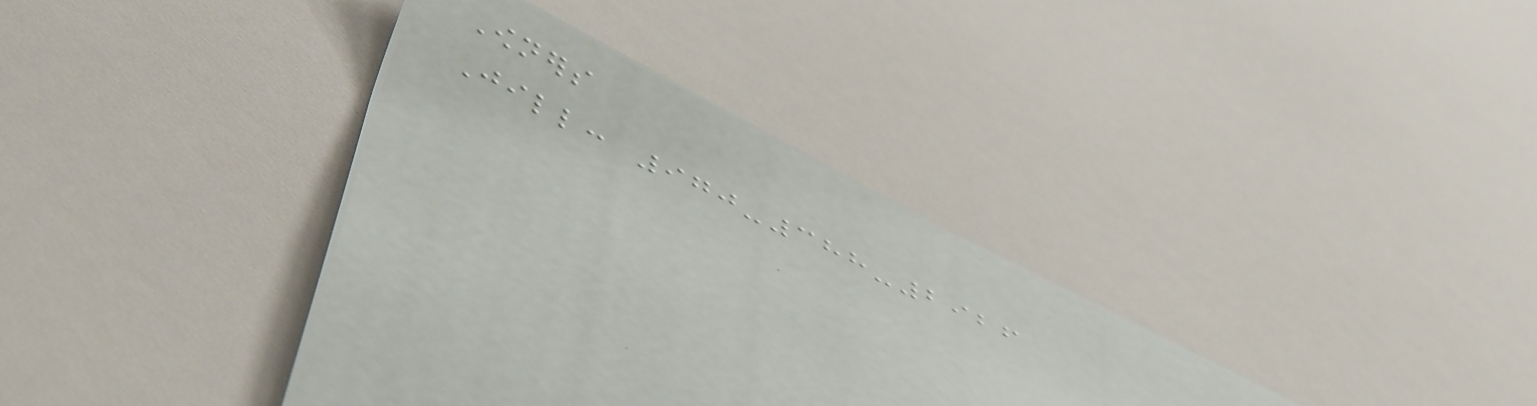Owners
Jill: 970-388-2926
